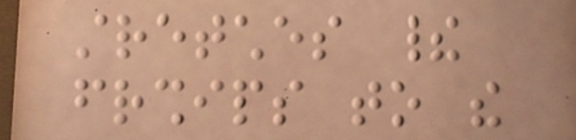stretches their
friendships to the
